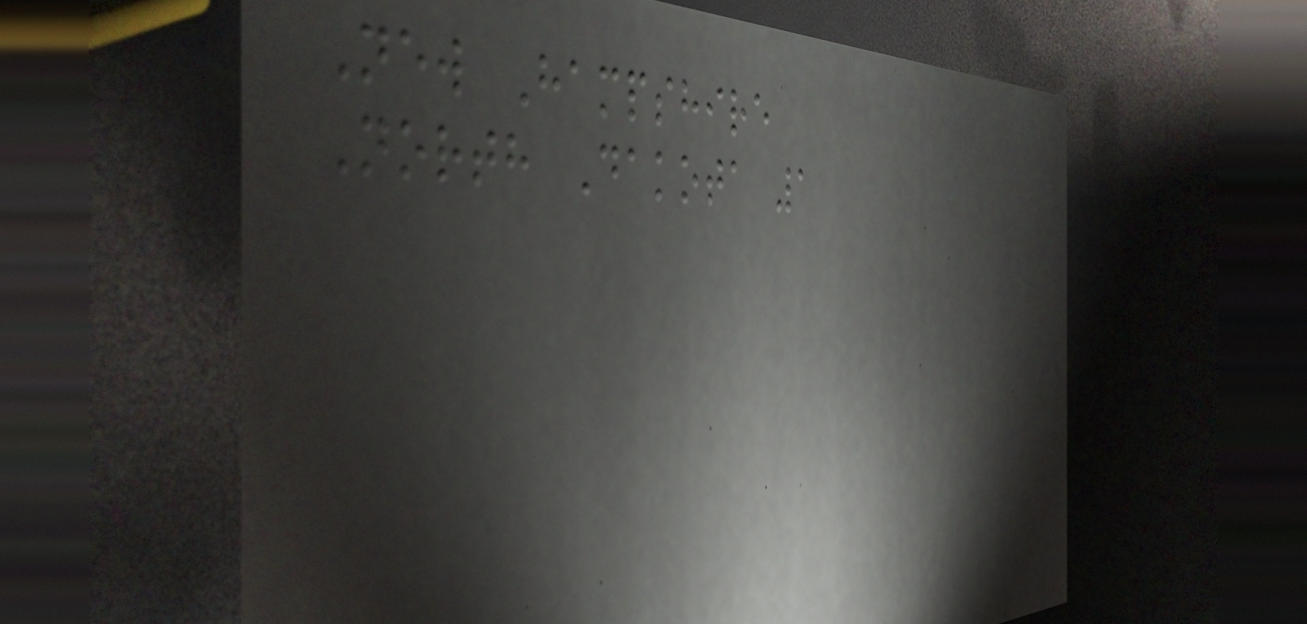New Hampshire
North Dakota 1
